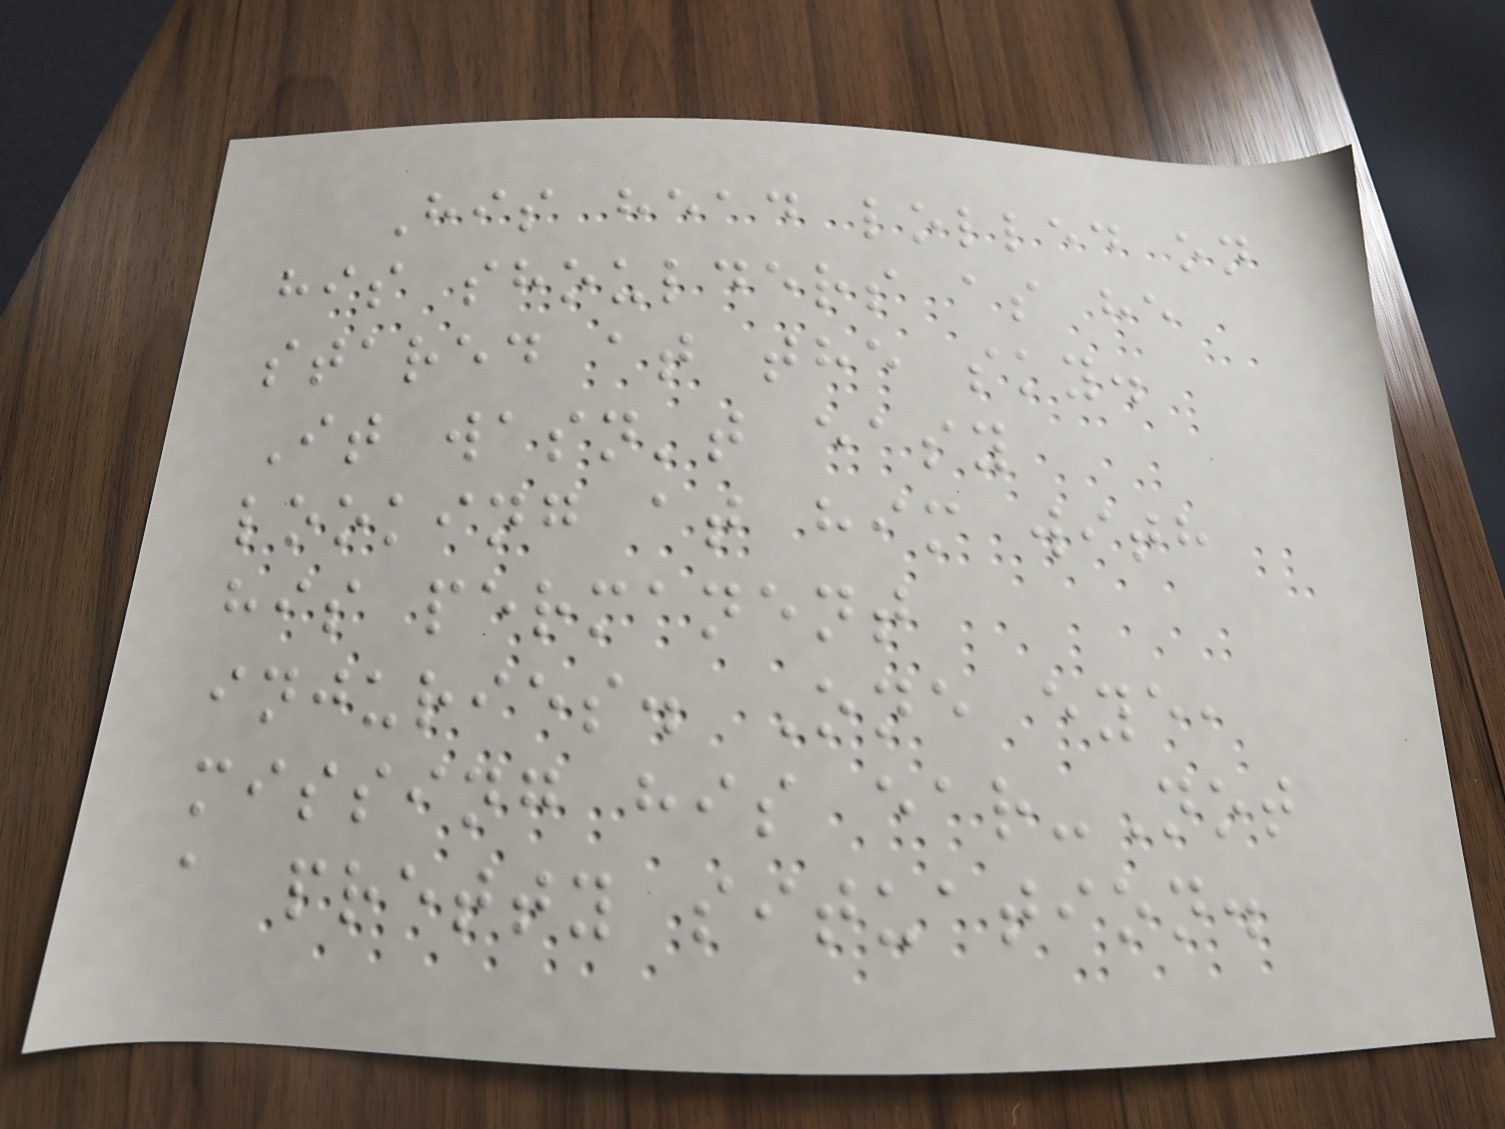His head lolled on
his shoulders as he
stared at the sky.
It wasn't easy
looking at him with
his permanent
injuries. One eye,
missing his ear-Not
a pretty situation.
